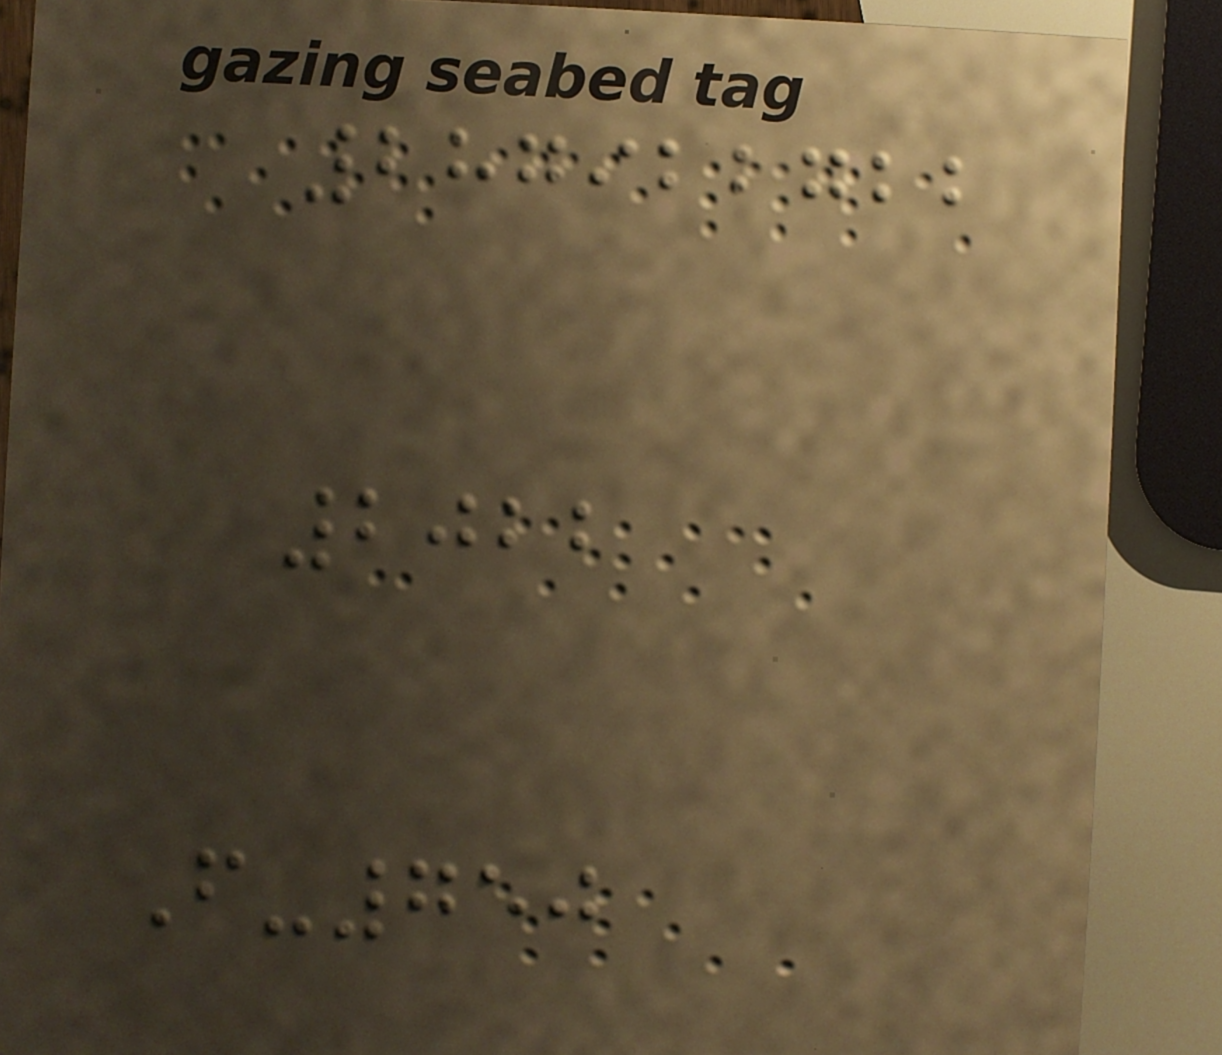287922722
2022
F-750
